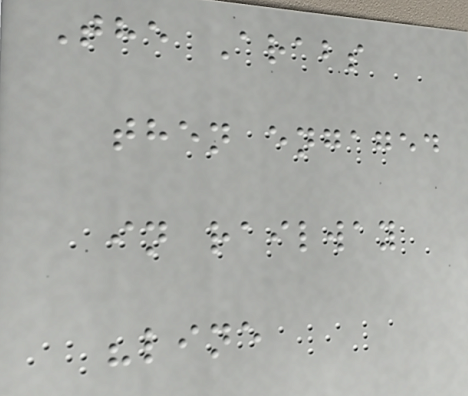The Arabs
then engaged
in railway
"line
